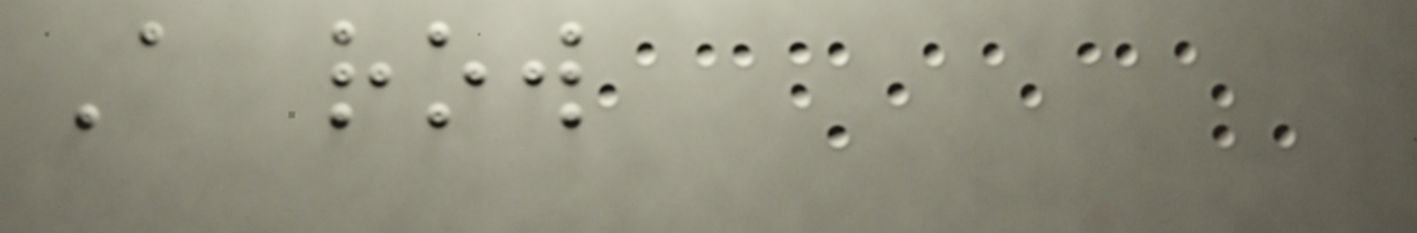A row
